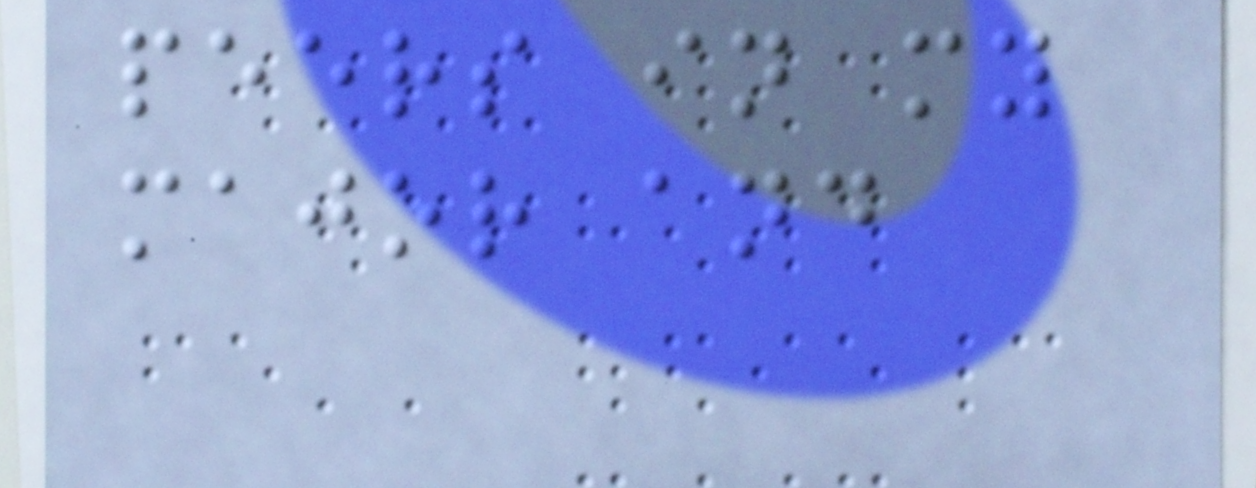peers in my
major and
